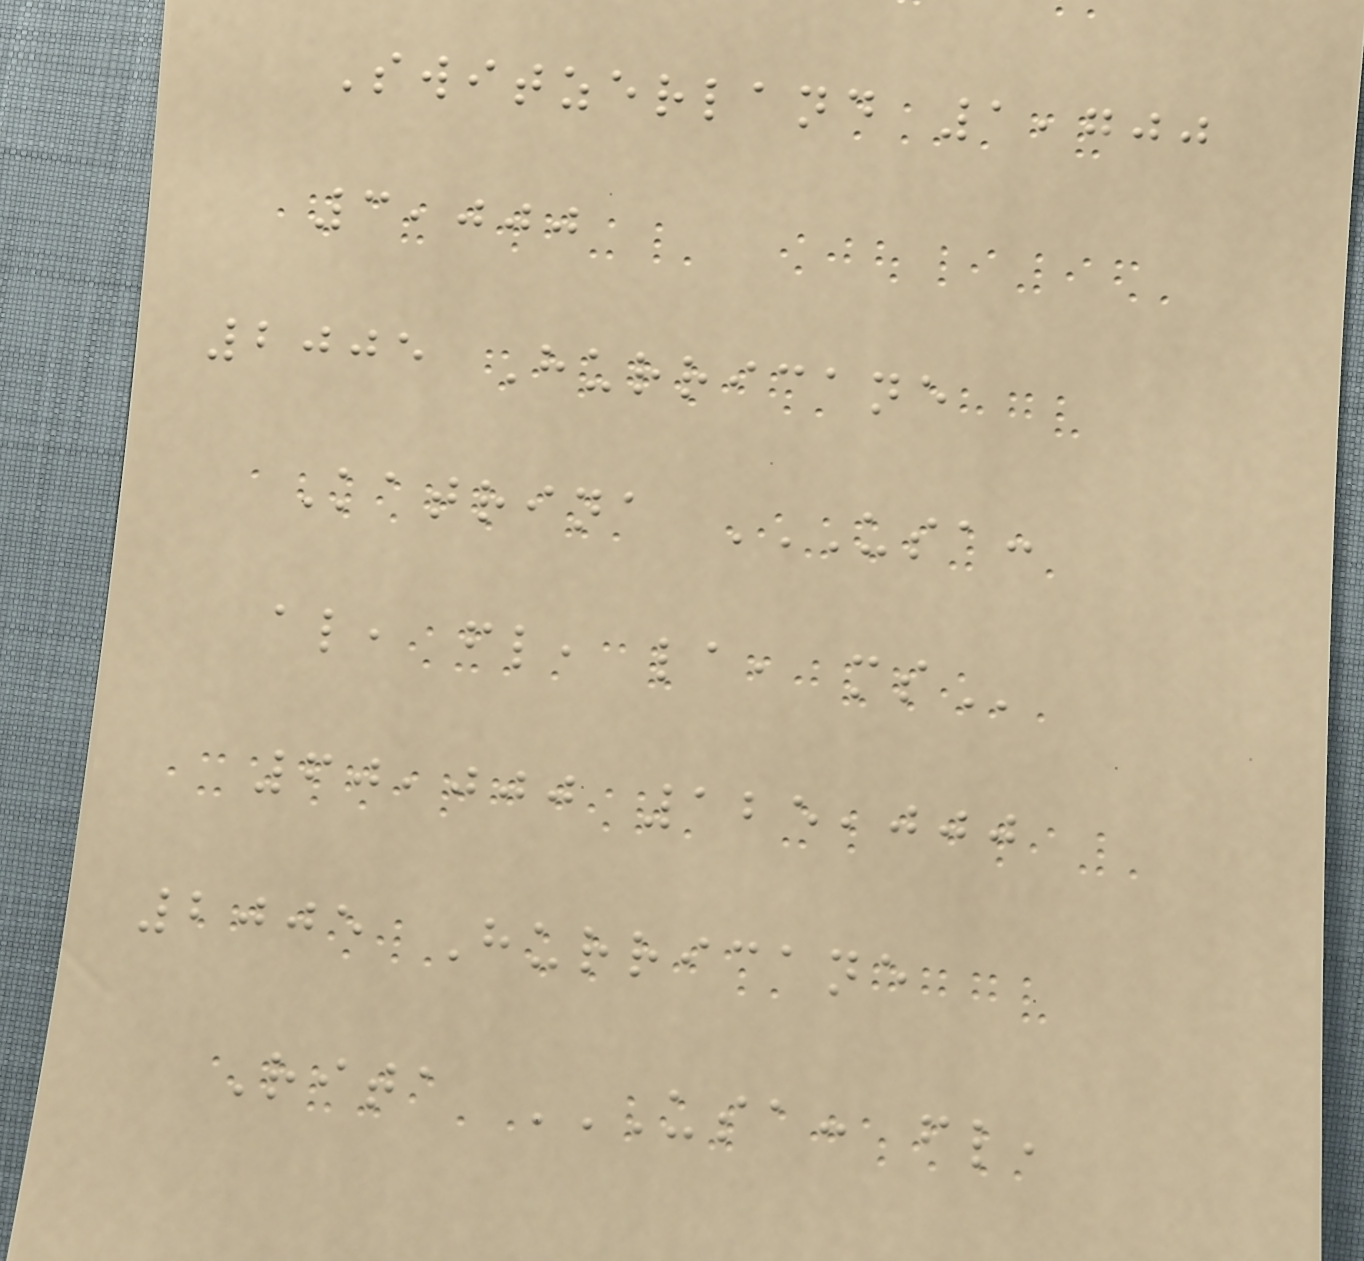Switzerland 1,700
3,000
2005 Hurricane
Katrina USA:
AL, FL, LA, MS
60,000 125,000
2005 Hurricane
Rita USA: FL,
